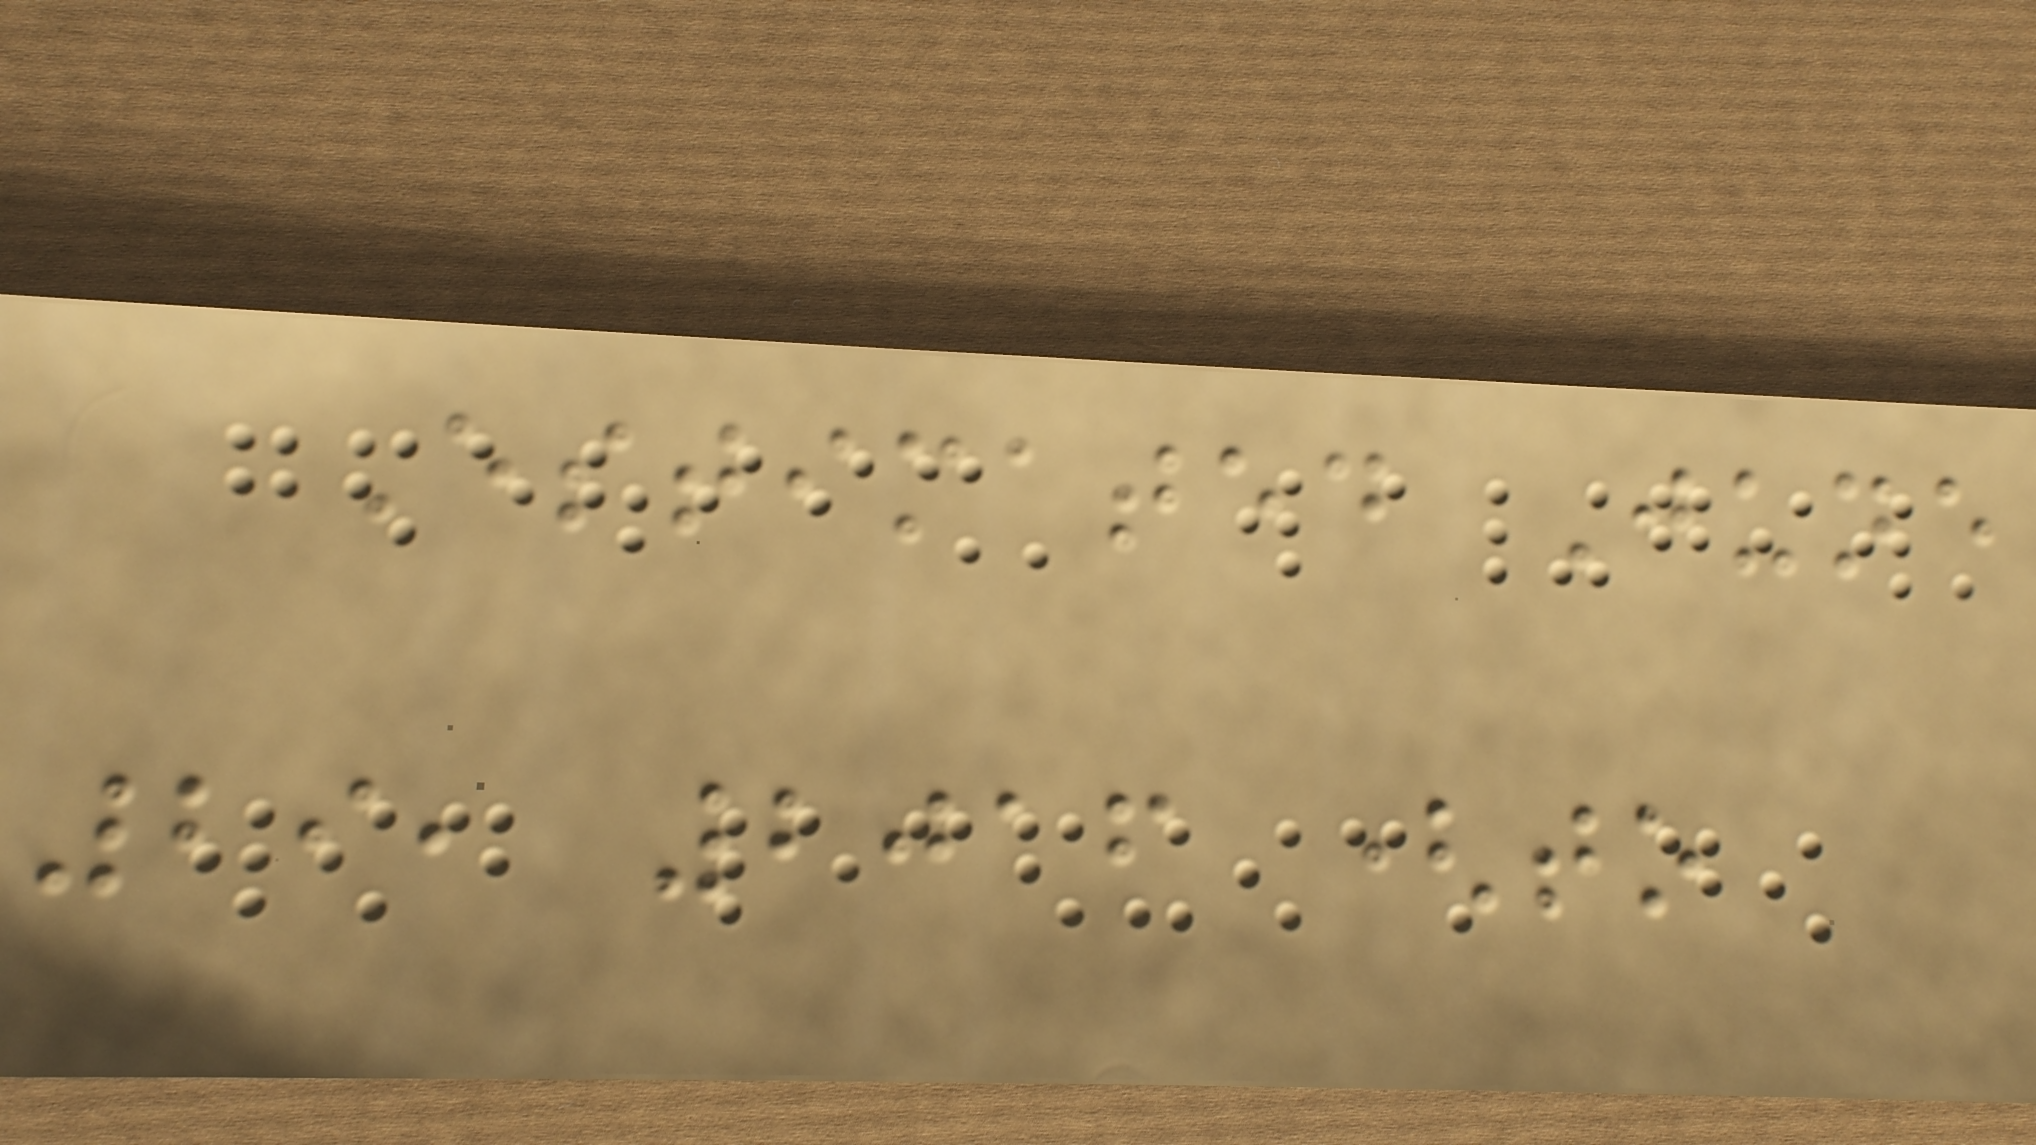Estimated June
29, 2016 (to
